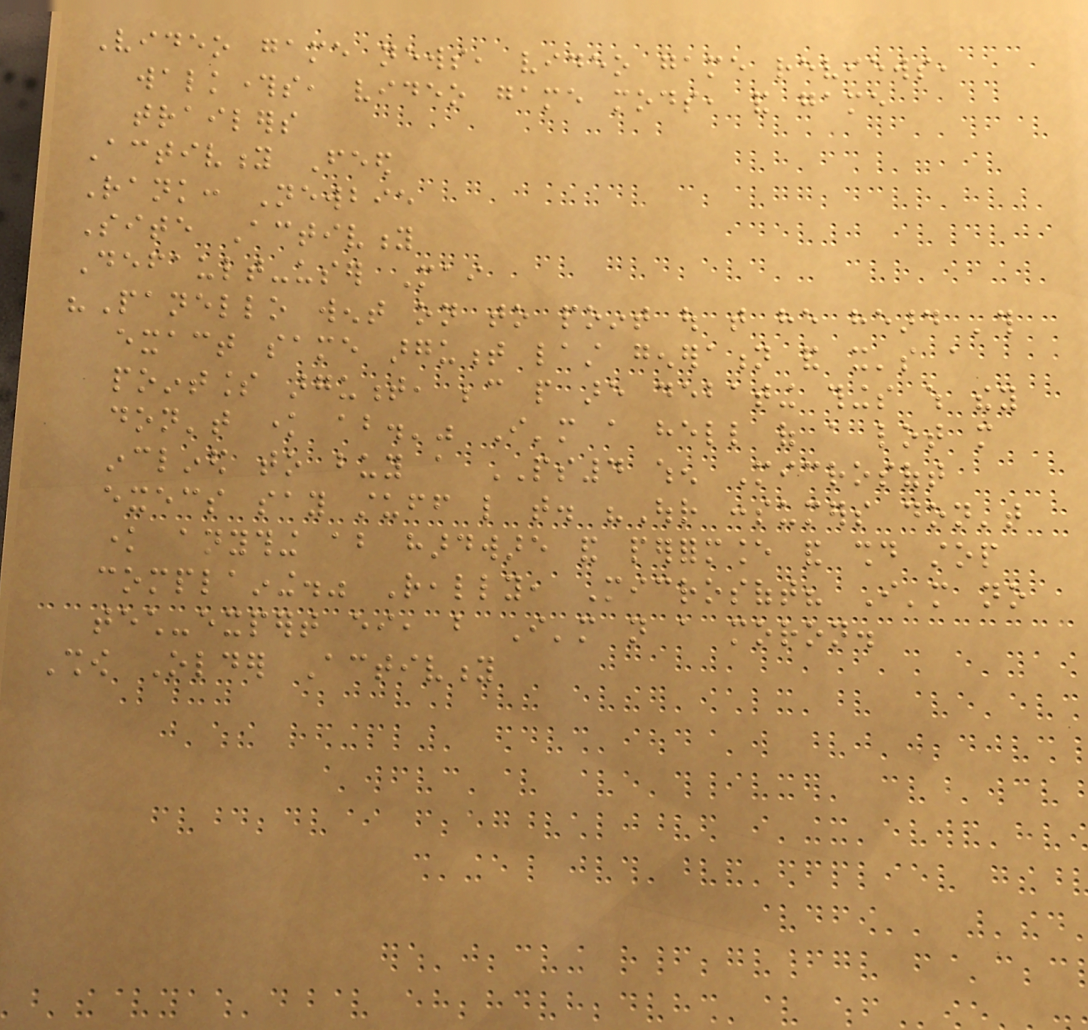Video game news, video game reviews,
walkthroughs, video game mods, and game
trailers
Activity Feed
Rank: Newbie
Site Activity
Default-user Mai
"Panello went on to point out that he heard 'this
exact same argument last generation and it's a
pointless argument, because people are debating things which they
don't know about.'" I'm a hell of a lot more
inclined to buy a PS4 when Microsoft
execs say stuff like that. "Our consumers don't
know anything about hardware and performance and should stop
complaining." Really, Microsoft? I'm no
tech-expert either, but I'm not a moron.
Show Older Activity
